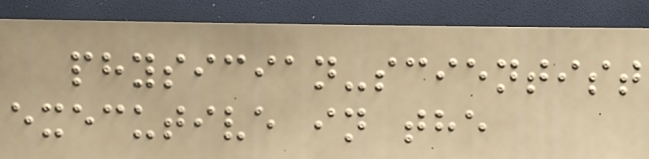physician-scientist
executive in the
